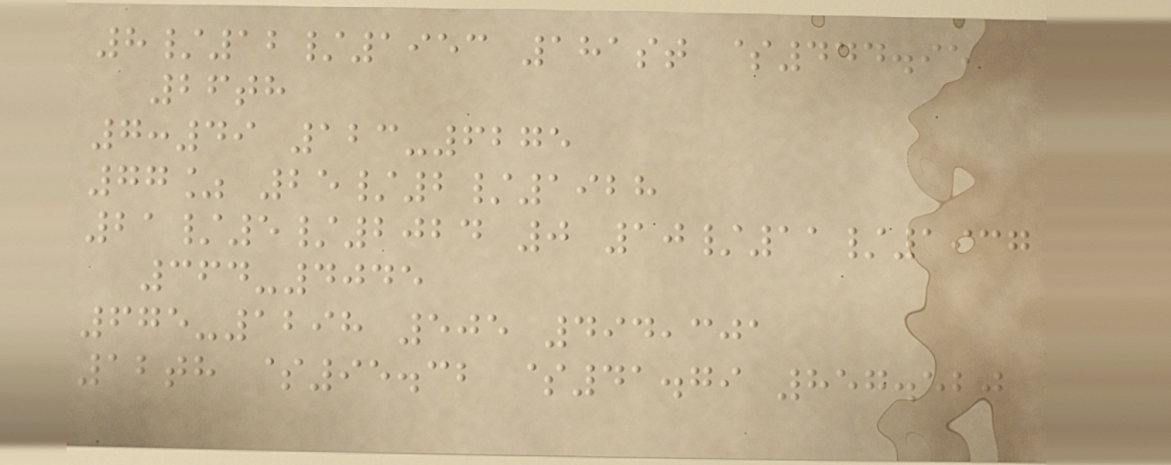8/12/1953 181st $444.95
26th
7:49 123-6275
77% 25/2/1928
21/5/2024 0 10/11/1937
364-4045
675-1298 505 494,301
12th $95.32 $41.79 857.520
